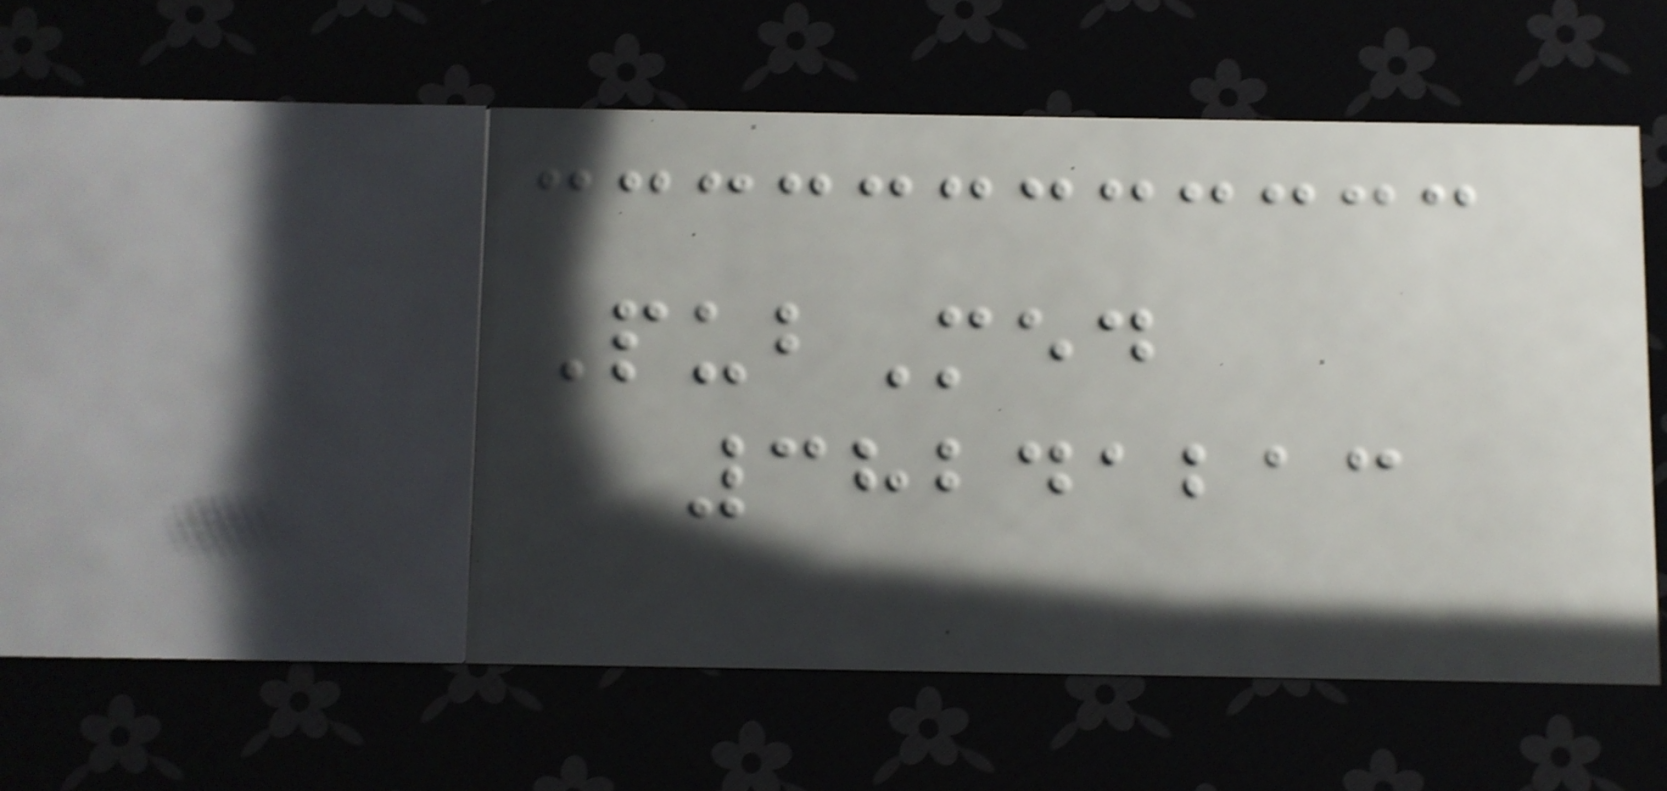PubMed
38241213
